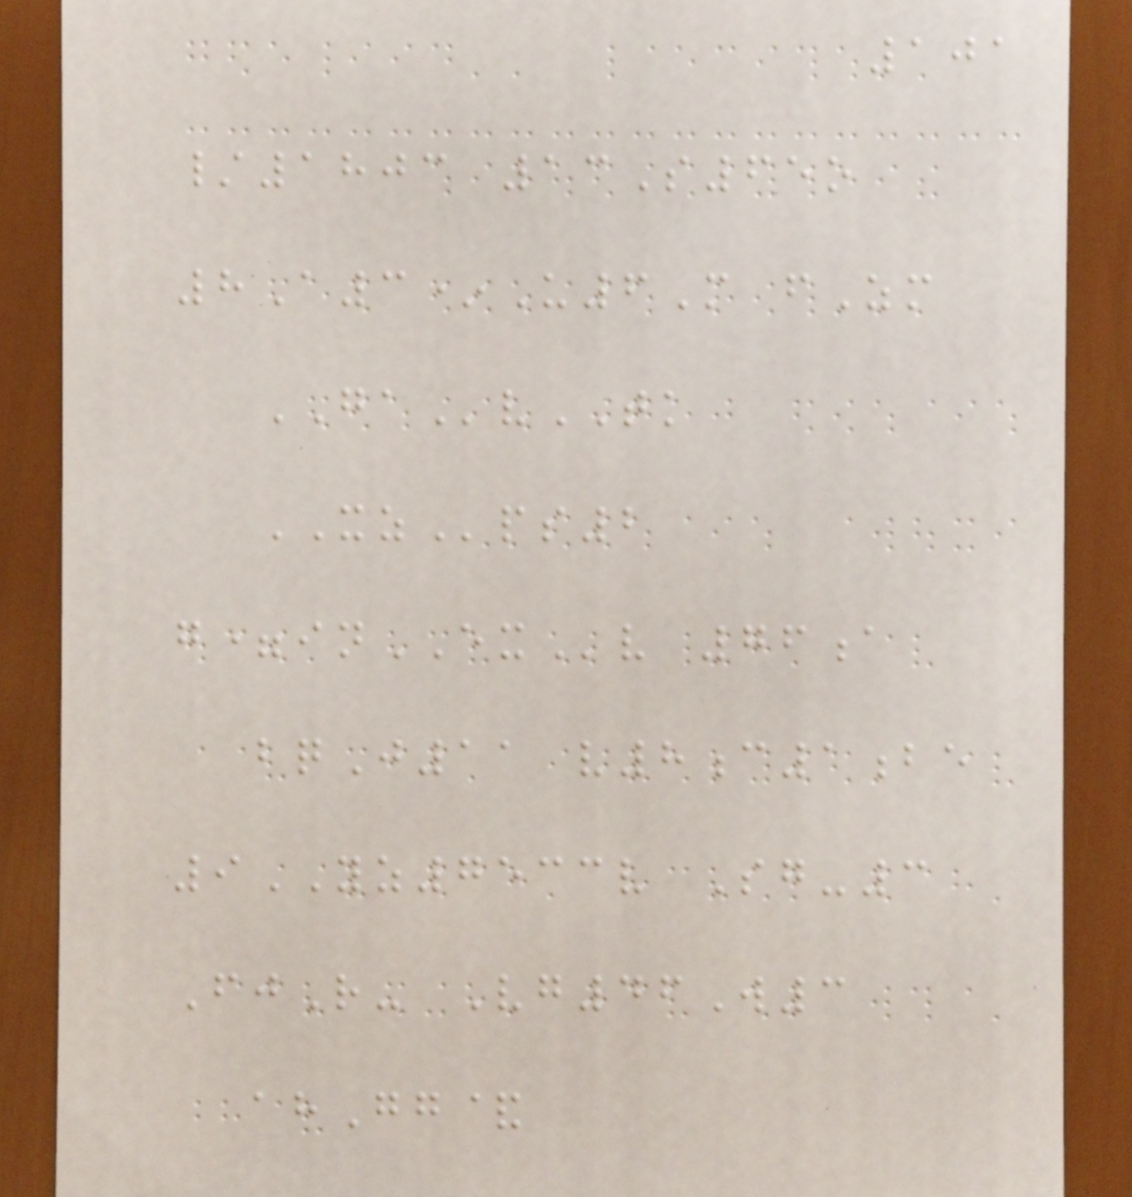101
/1803 13S65o
8A3*U6M fZm
GAvTK
XZps2
g=inEXv 76a
bqJ11 v8c1be
9YZ7533v Sg-3
FjR- Vg46W3
ahGg&
